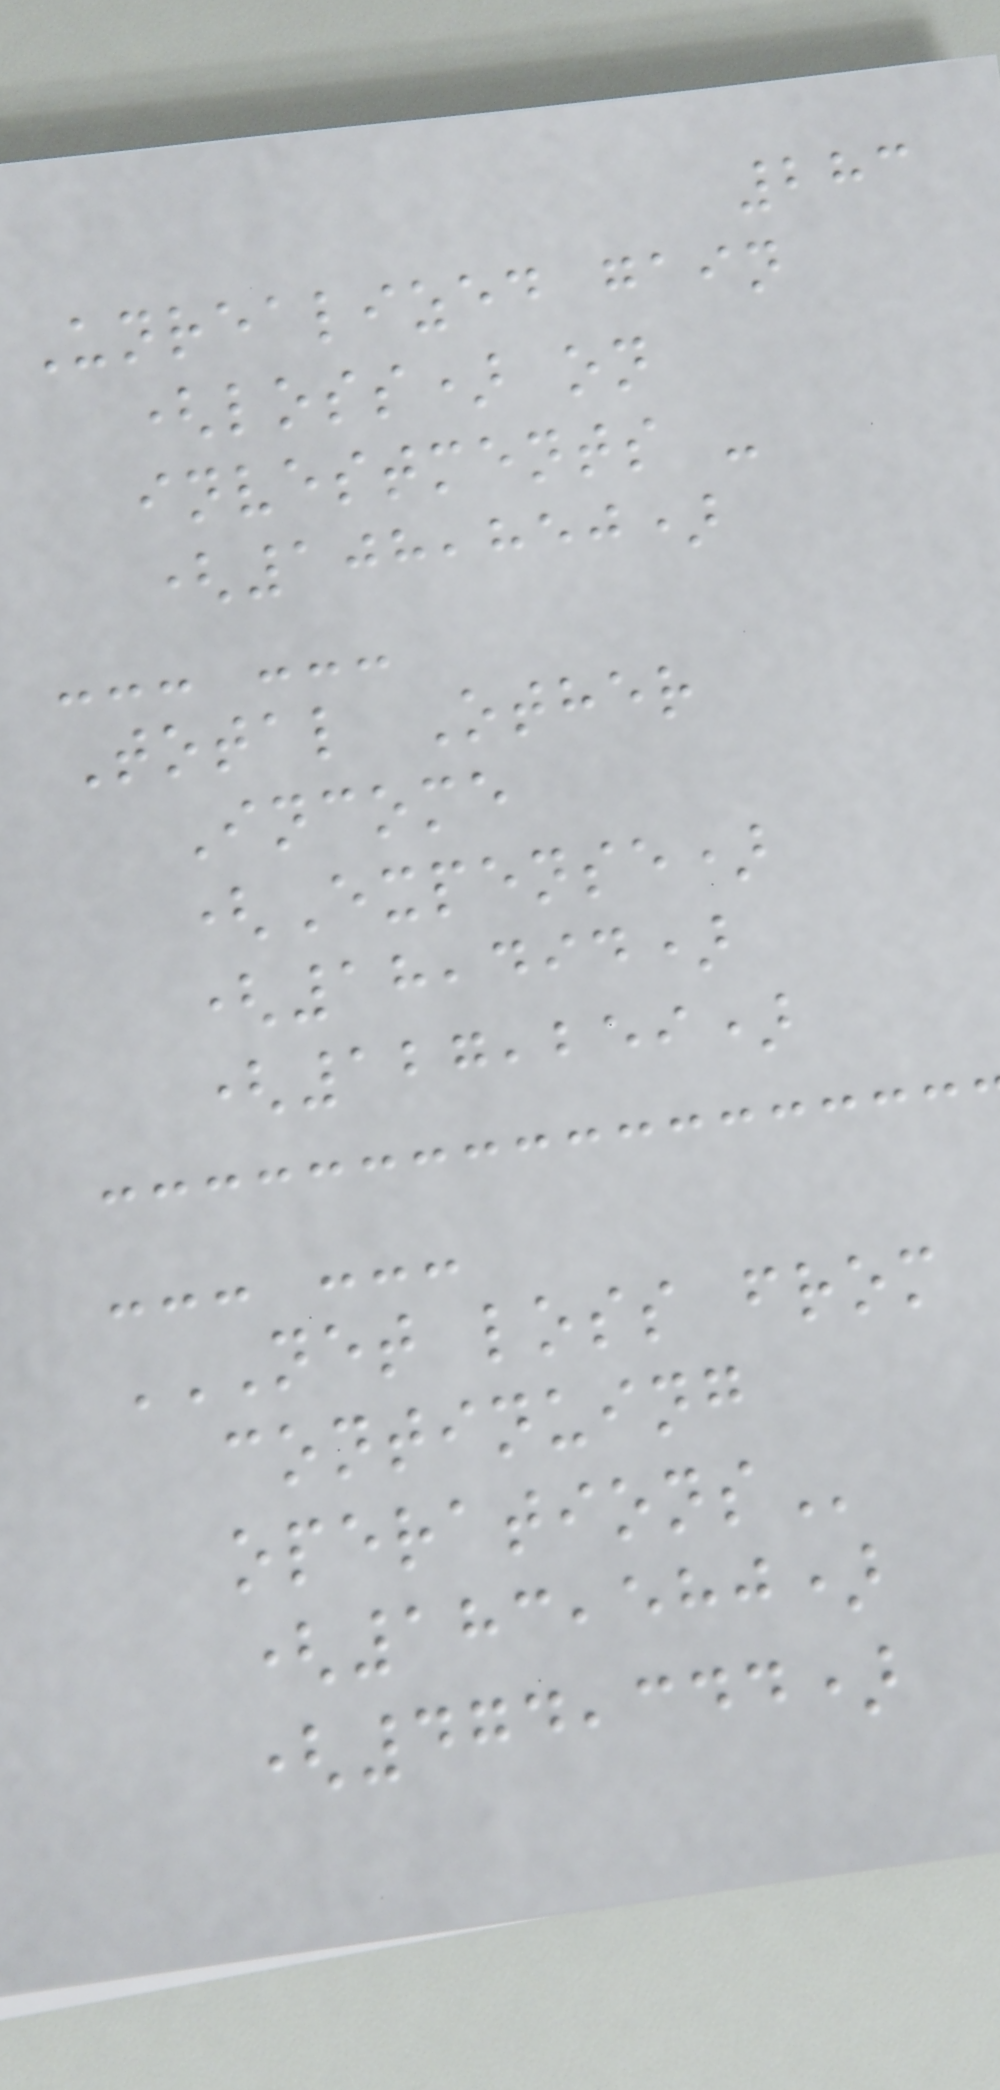283
Unrealized gain
(loss) on
investments -
(108,850)
--- ---
Total Other
Income
(Expense)
(18,494)
(127,259)
--- ---
NET LOSS FROM
CONTINUING
OPERATIONS
(183,580)
(474,344)
